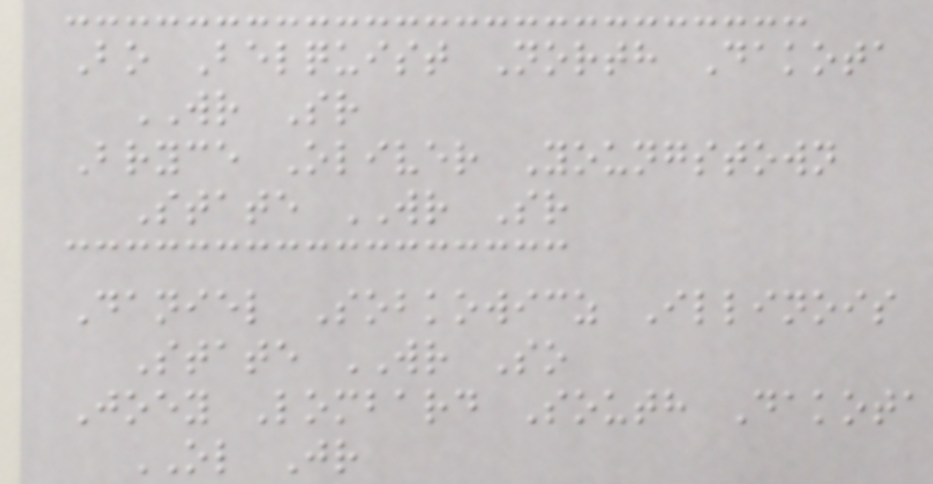Bo Belquist North Dakota
WR Sr
Bryce Oliver Youngstown
State WR Sr
Daniel Sobkowicz Illinois
State WR So
Joey Lombard South Dakota
OL Jr
